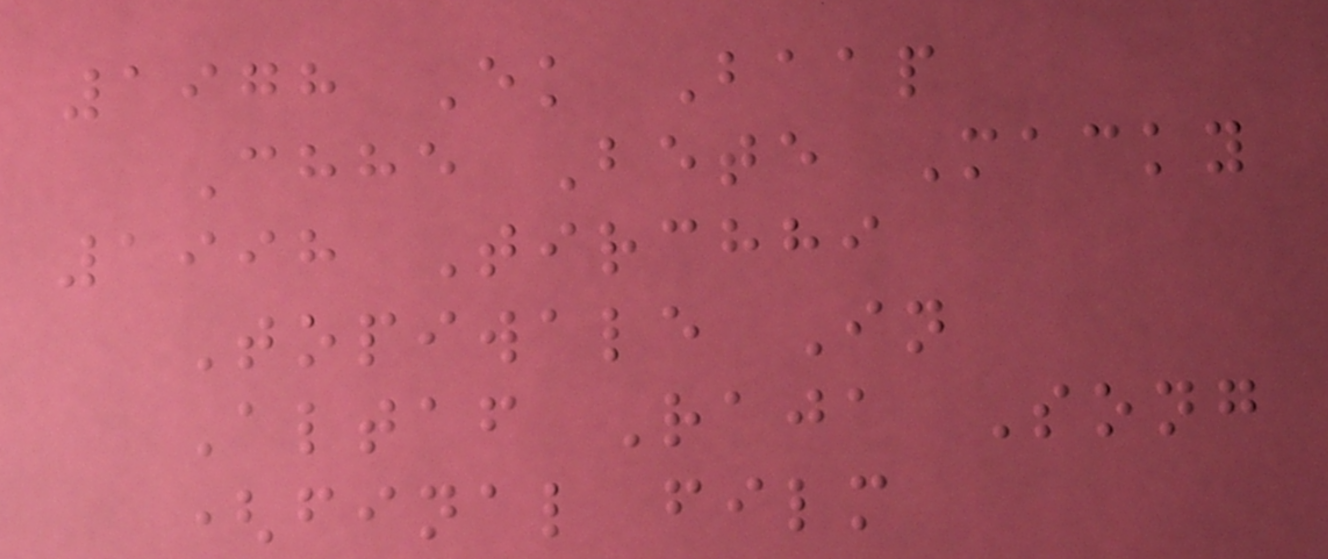1978 Ek Baap
Chhe Bete Macky
1998 Tirchhi
Topiwale In
Altaf Raja Song
(final film
